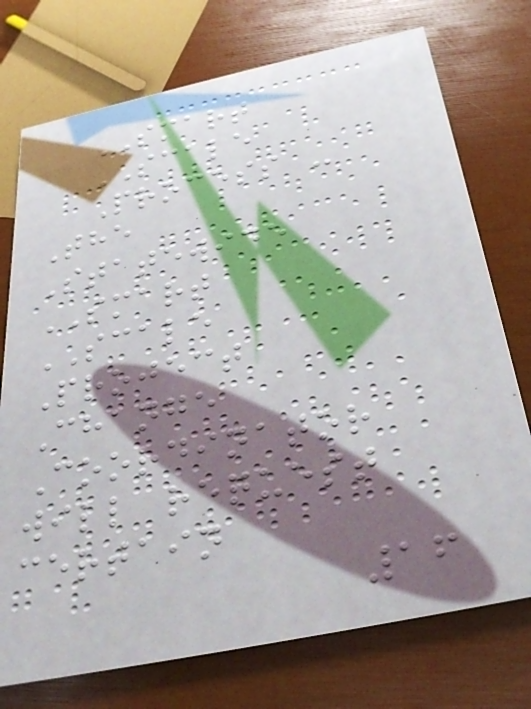SMART
SCALE
Process -
The
Statewide
SMART
SCALE
Project
Change
Coordinator
will request
certain
16
